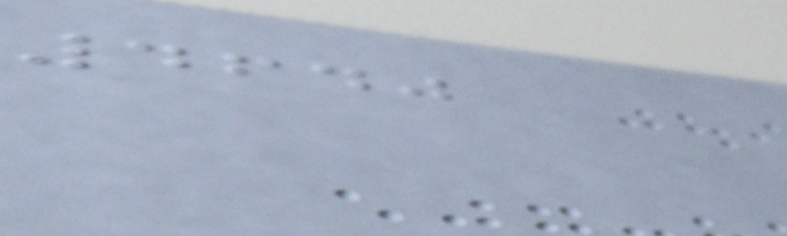4640
